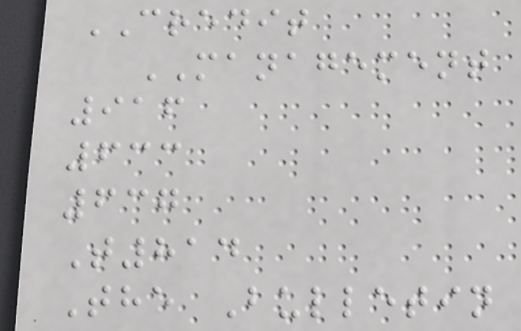CREDIT
MANAGEMENT
916
633
637
T814
The Bulletin
